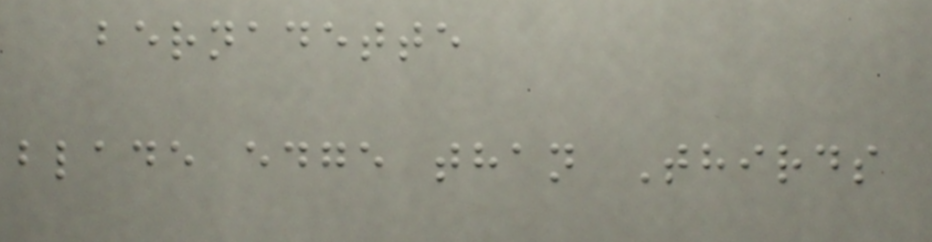bernadette
blade edge than Thirds
